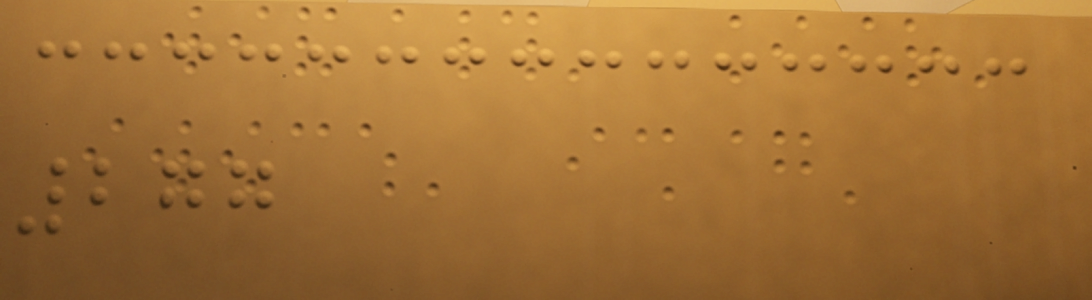277
